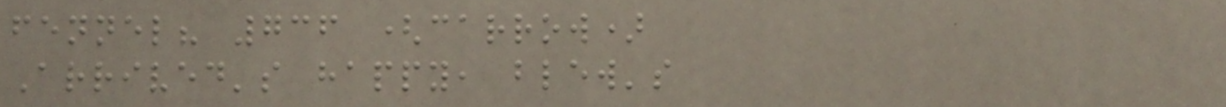fennel? 736 (carrow)
Arrived's happy, blew's
